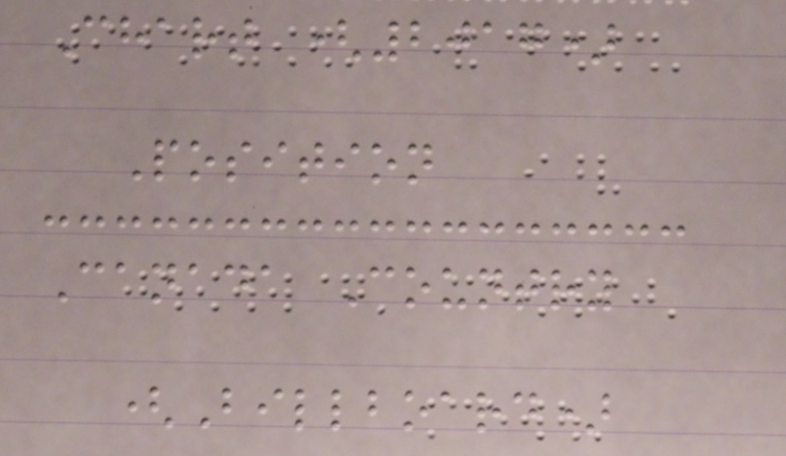Chart (2017)
Position
Canada Country
(Billboard)
